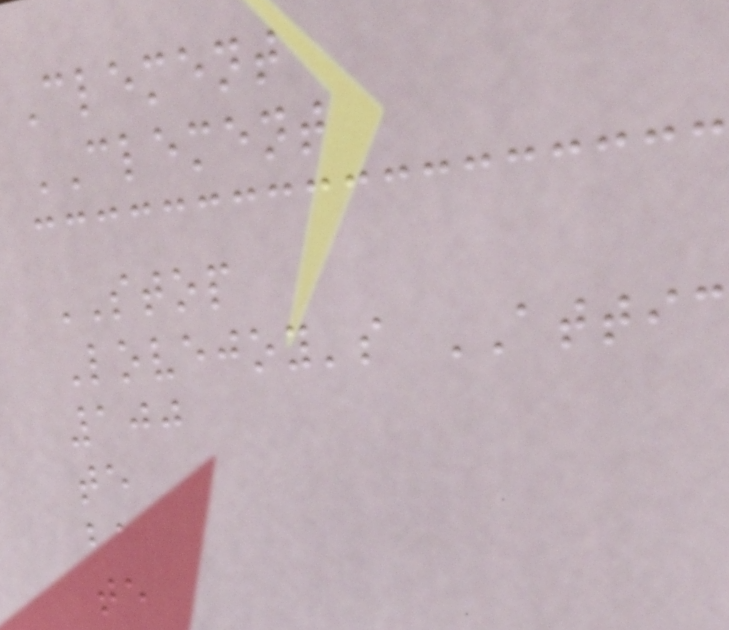Clement
CLEMENT
STOP
Lovejoy's ATTIC
100
te
ba
te
